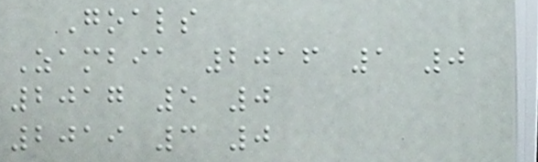Goals
Zambia 2016 1 0
2017 5 0
2019 3 0
